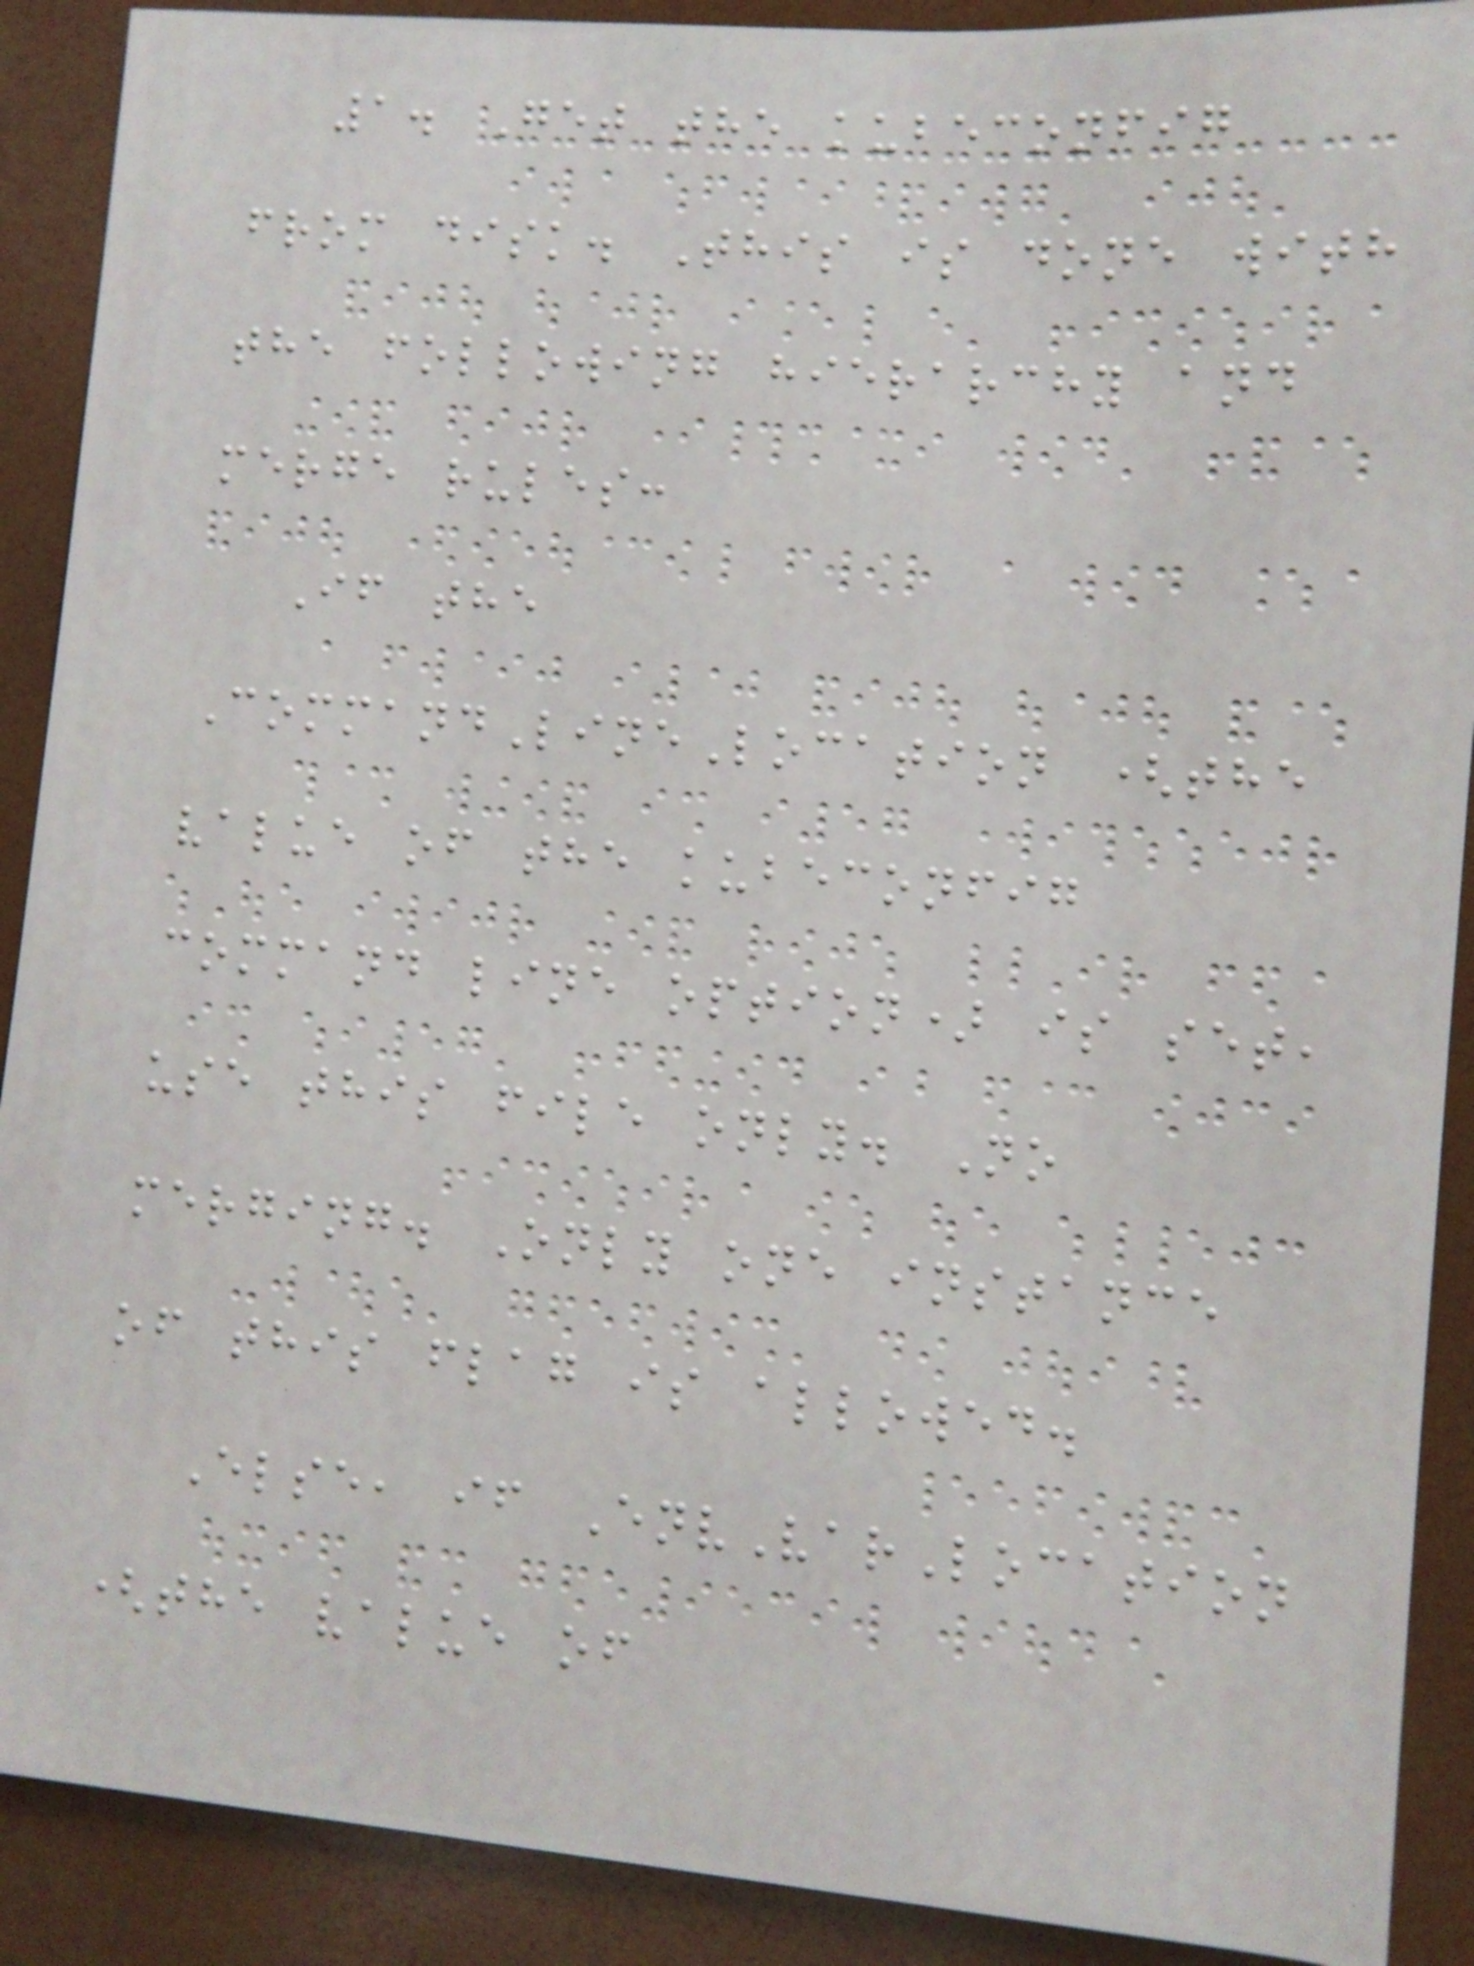1. Get the kubeconfig
from disk. This is done with
the following hierarchy and
merge rules:
If the
CommandLineLocation (the
value of the kubeconfig
command line option) is set,
use this file only. No
merging. Only one instance
of this flag is allowed.
Else, if EnvVarLocation
(the value of
